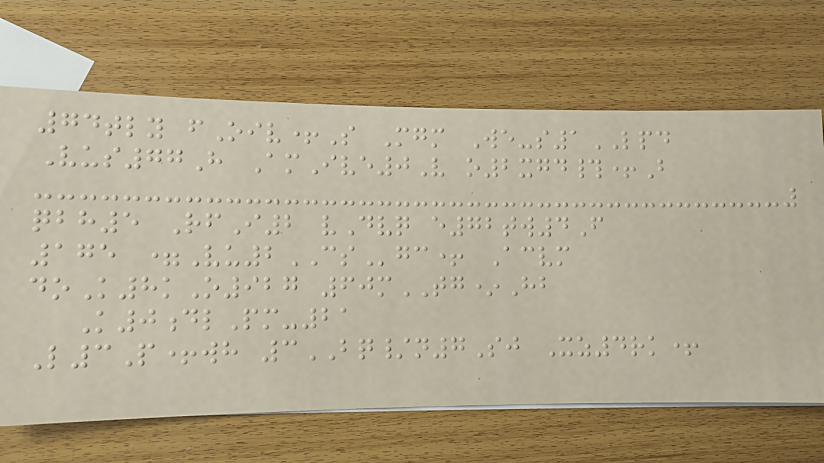74tly fOiv+S Mgm We-s1LPD
Vus77H AmIve0V o2xgd#+B
qbh5 RfI2 vDvq e72tw4F
175 =Vu2CSgc+ Acvm
doK8kO927 60mTG*Hb
K0dlPm-21
L3P+wh 3BQ/n7Sj Xz4rk+
